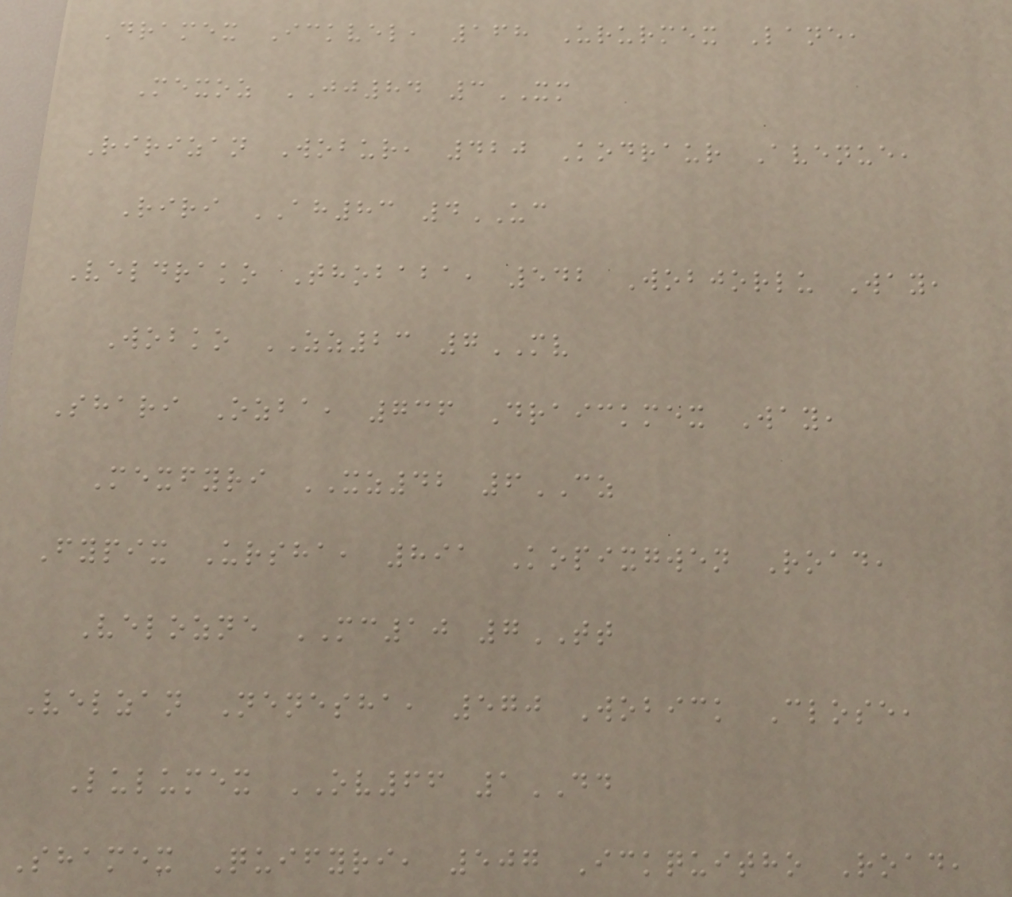Dramex Ickvel, 168 Ururmex Lane,
Mexoz JJ84 3XM
Ririzan Wobur, 420 Kodraur Avenue,
Riri AH83 4UC
Veldrako Thobaba, 542 Wobjorlu Way,
Wobko ZZ23 7MV
Shari Ozba, 736 Draickmex Way,
Mexfyri XZ42 6CZ
Fypix Ursha, 891 Kopixgwen Road,
Velozne MC10 7TT
Velzan Nenesha, 570 Wobick Close,
Lulumex OV66 1DD
Shamex Quifyri, 507 Ickquitho Road,
